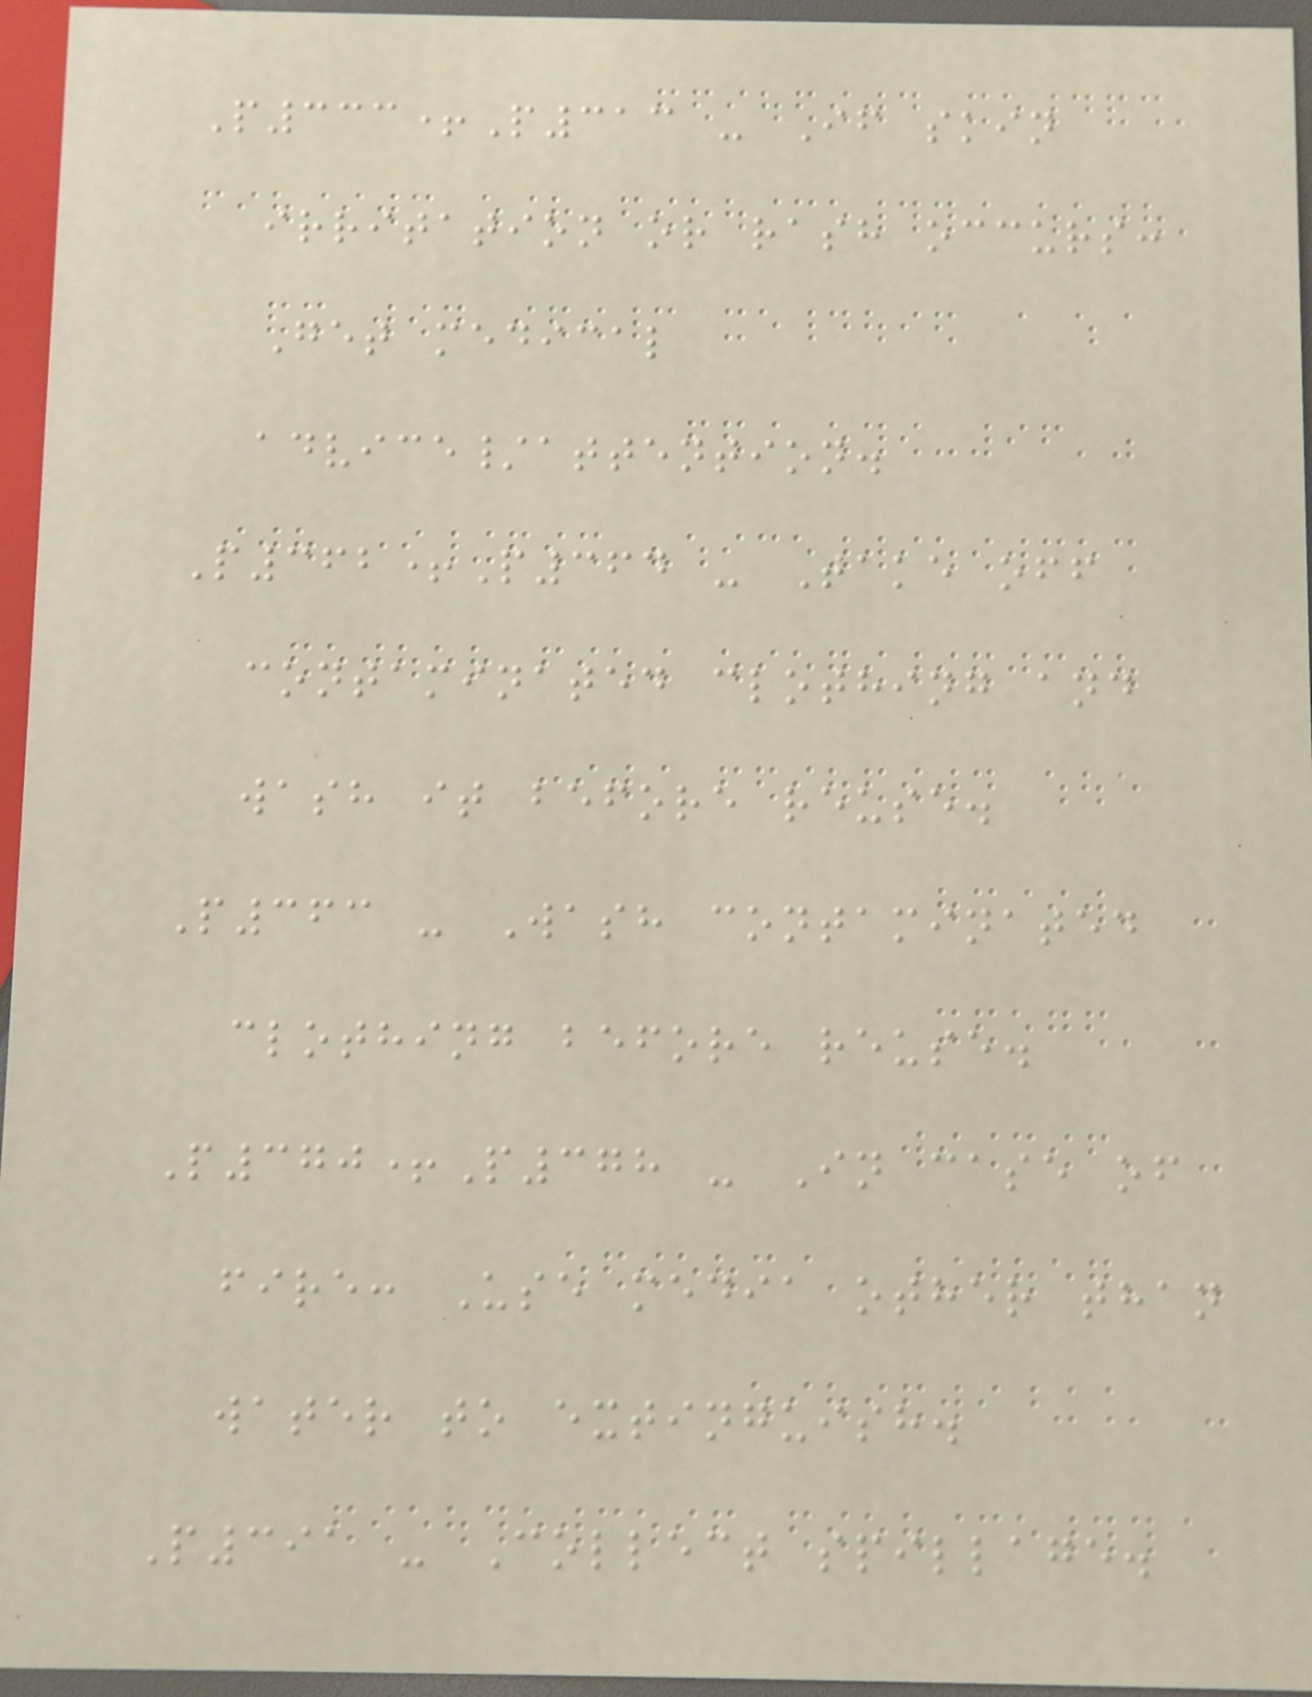P333+P313 - If skin
irritation or rash occurs:
Get medical
advice/attention.
P362+P364 - Take off
contaminated clothing and
wash it before reuse.
P363 - Wash contaminated
clothing before reuse.
P370+P378 - In case of
fire: Use media other than
water to extinguish.
P391 - Collect spillage.
